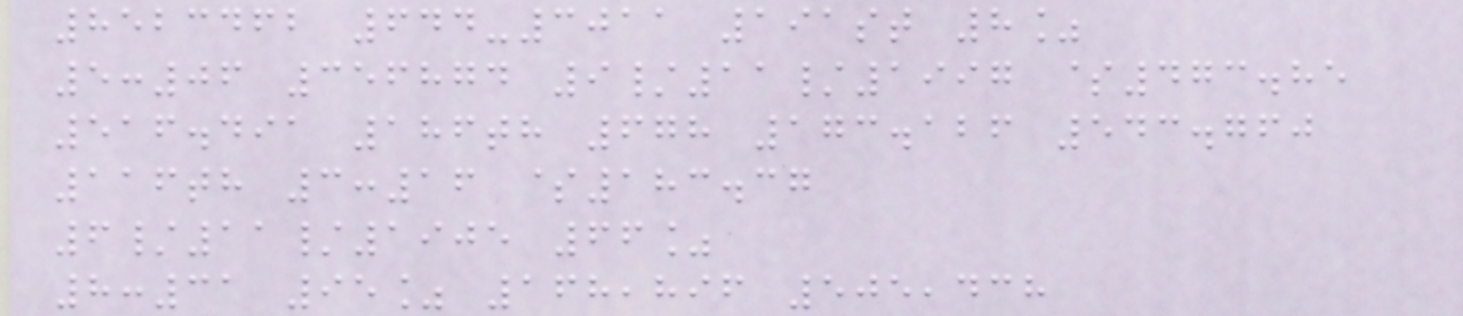8523462 644-3011 191st 8%
5:06 356874 9/11/1997 $473.85
516.491 186th 678 173.126 543.760
116th 3:16 $183.37
6/11/1905 66%
8:31 95% 168,896 505,438
